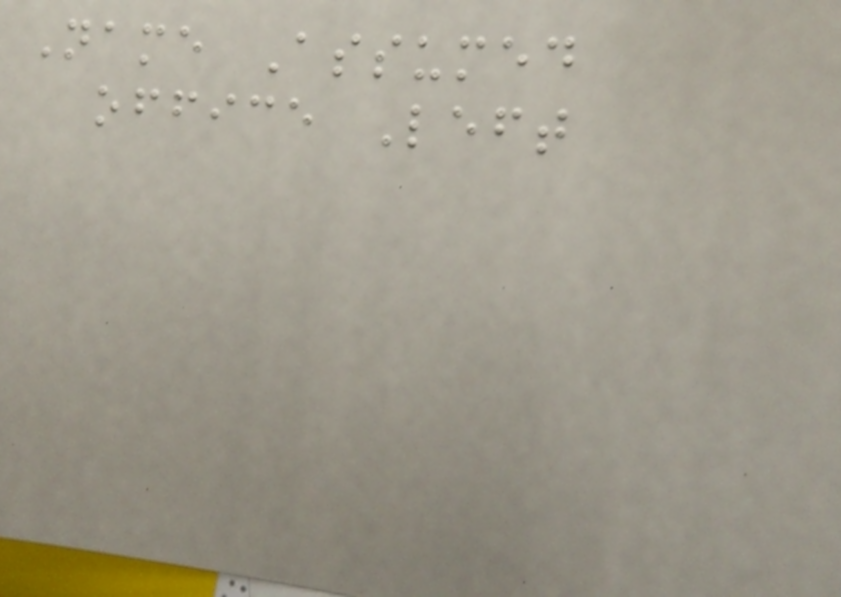Name Assumed
office Left
